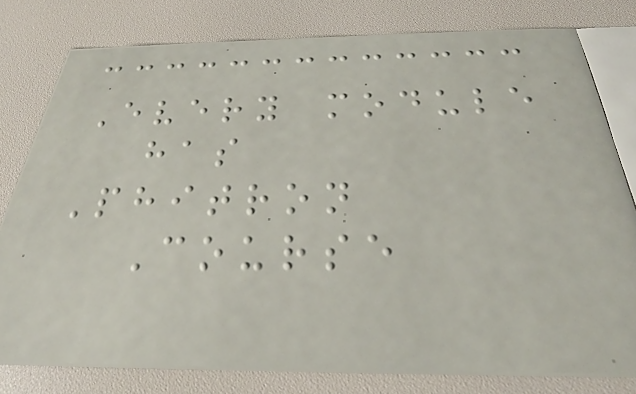Every module
has
Phitron
Course
